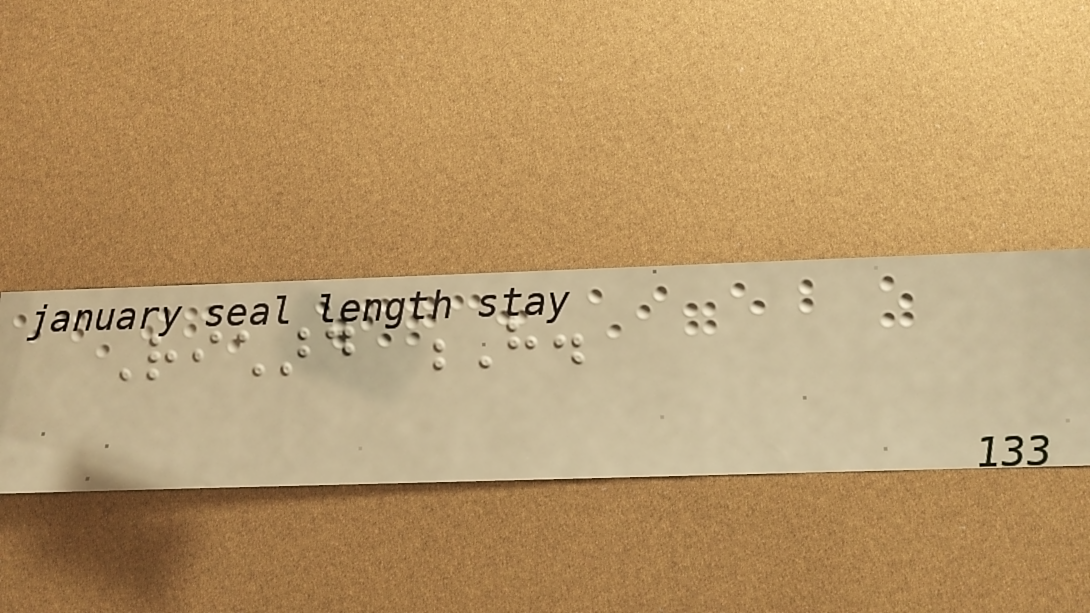Richard H.
